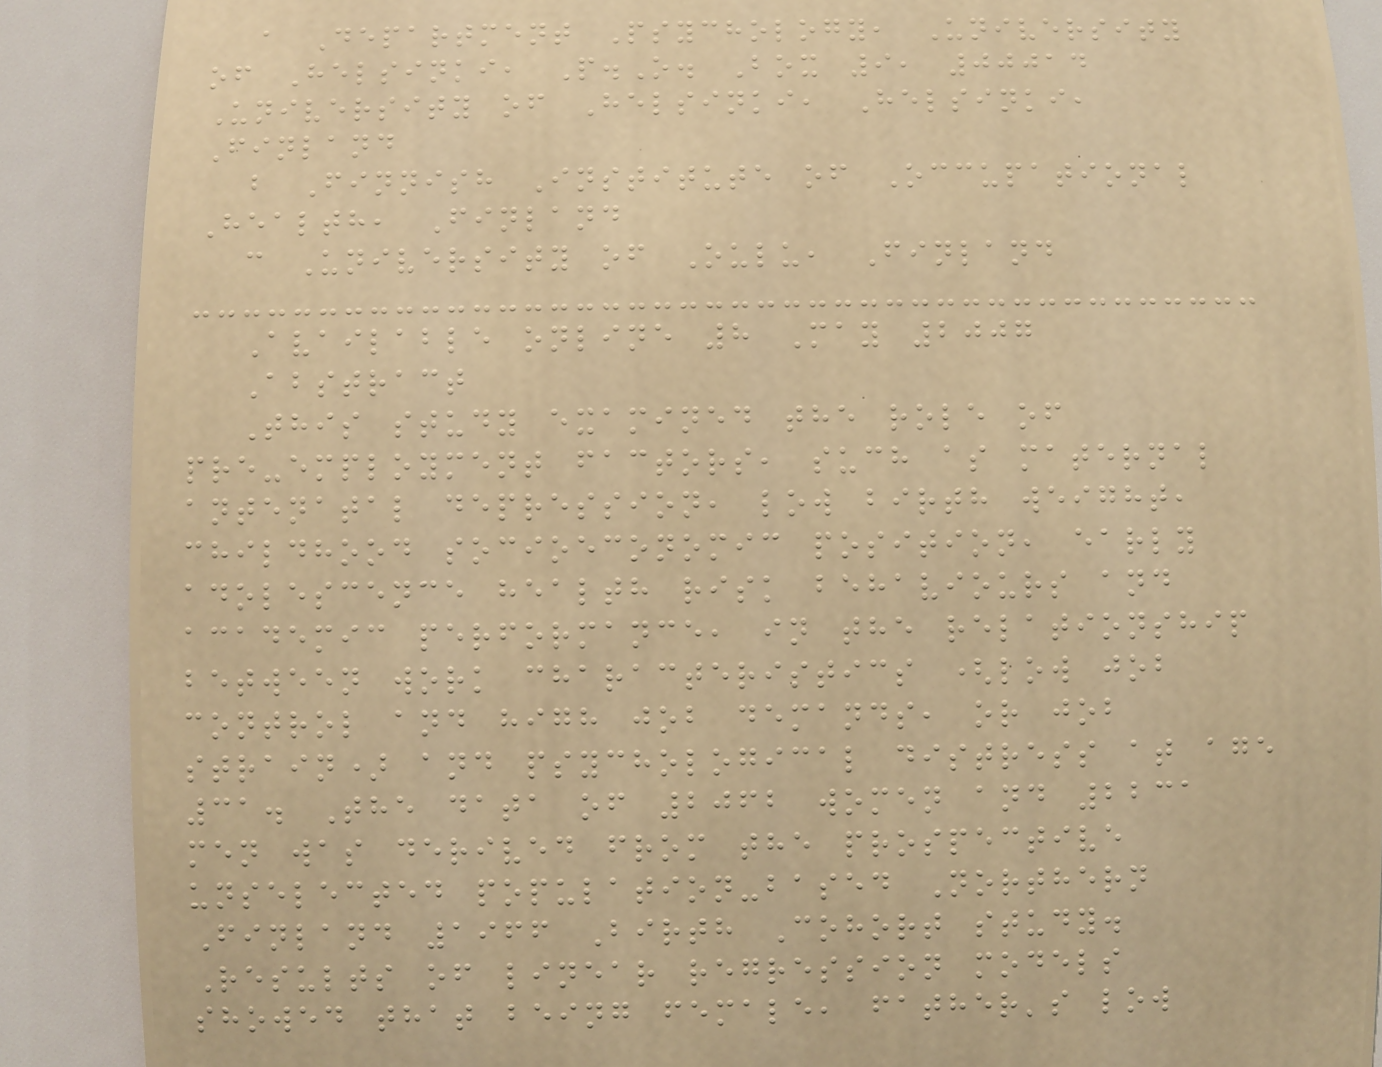a Department Psychology, University
of Helsinki, P.O. Box 9, 00014
University of Helsinki, Helsinki,
Finland
b Finnish Institute of Occupational
Health, Finland
c University of Oulu, Finland
Available online 8 May 2007
Abstract
This study examined the role of
pre-employment factors, such as maternal
antenatal depression, low birth weight,
childhood socioeconomic position, early
adolescence health risk behaviours and
academic performance, in the relationship
between work characteristics (low job
control and high job demands, or job
strain) and psychological distress at age
31. The data of 2062 women and 2231
men was derived from the prospective
unselected population-based Northern
Finland 1966 Birth Cohort study.
Results of linear regression models
showed that being female, father's low
